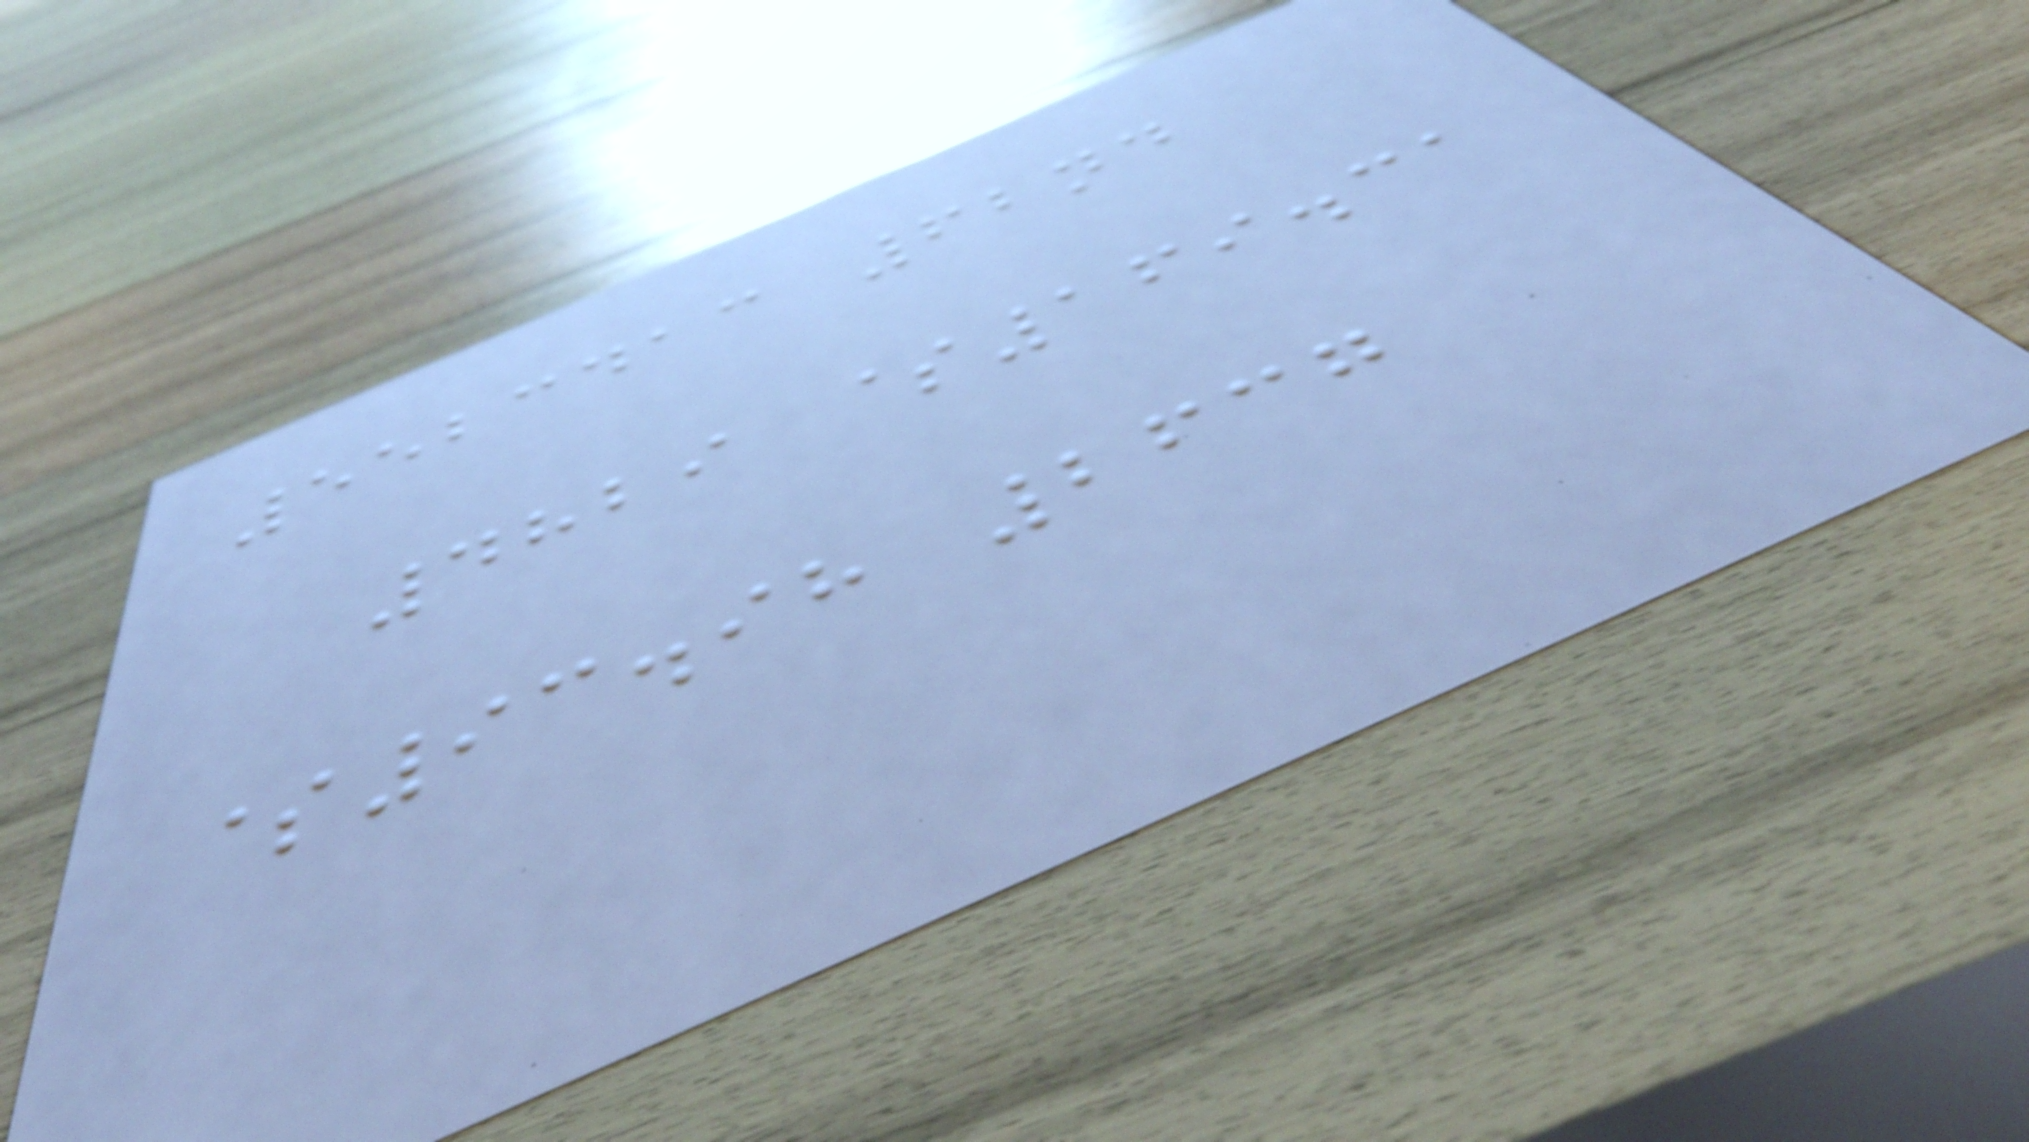5523413 62nd
4829 $169.31
$93.98 2637
